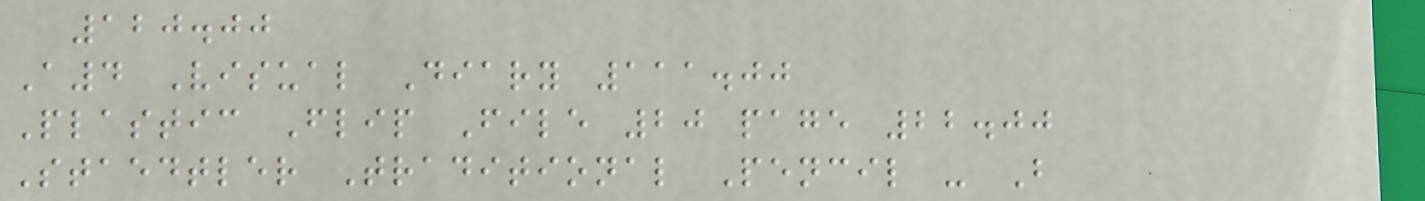120.00
A4 Visual Diary 111.00
Plastic Flip File 20 page 22.00
Staedtler Traditional Pencil - B
